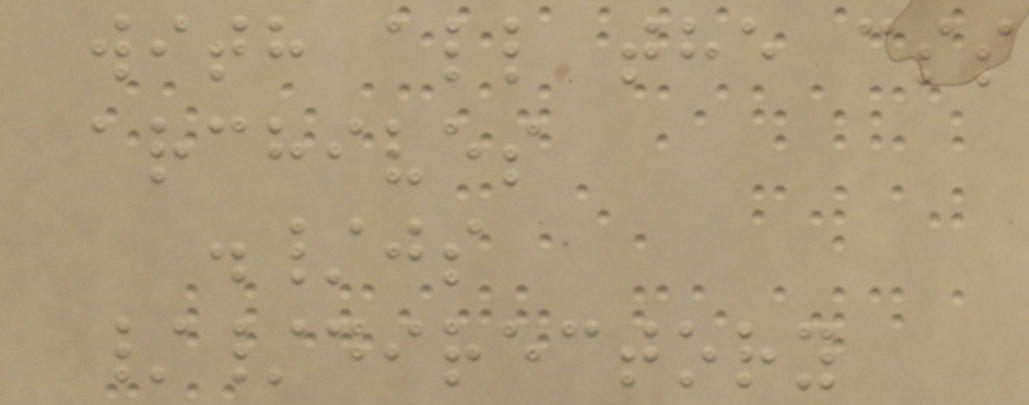with all the css
archives
./js
//directory
